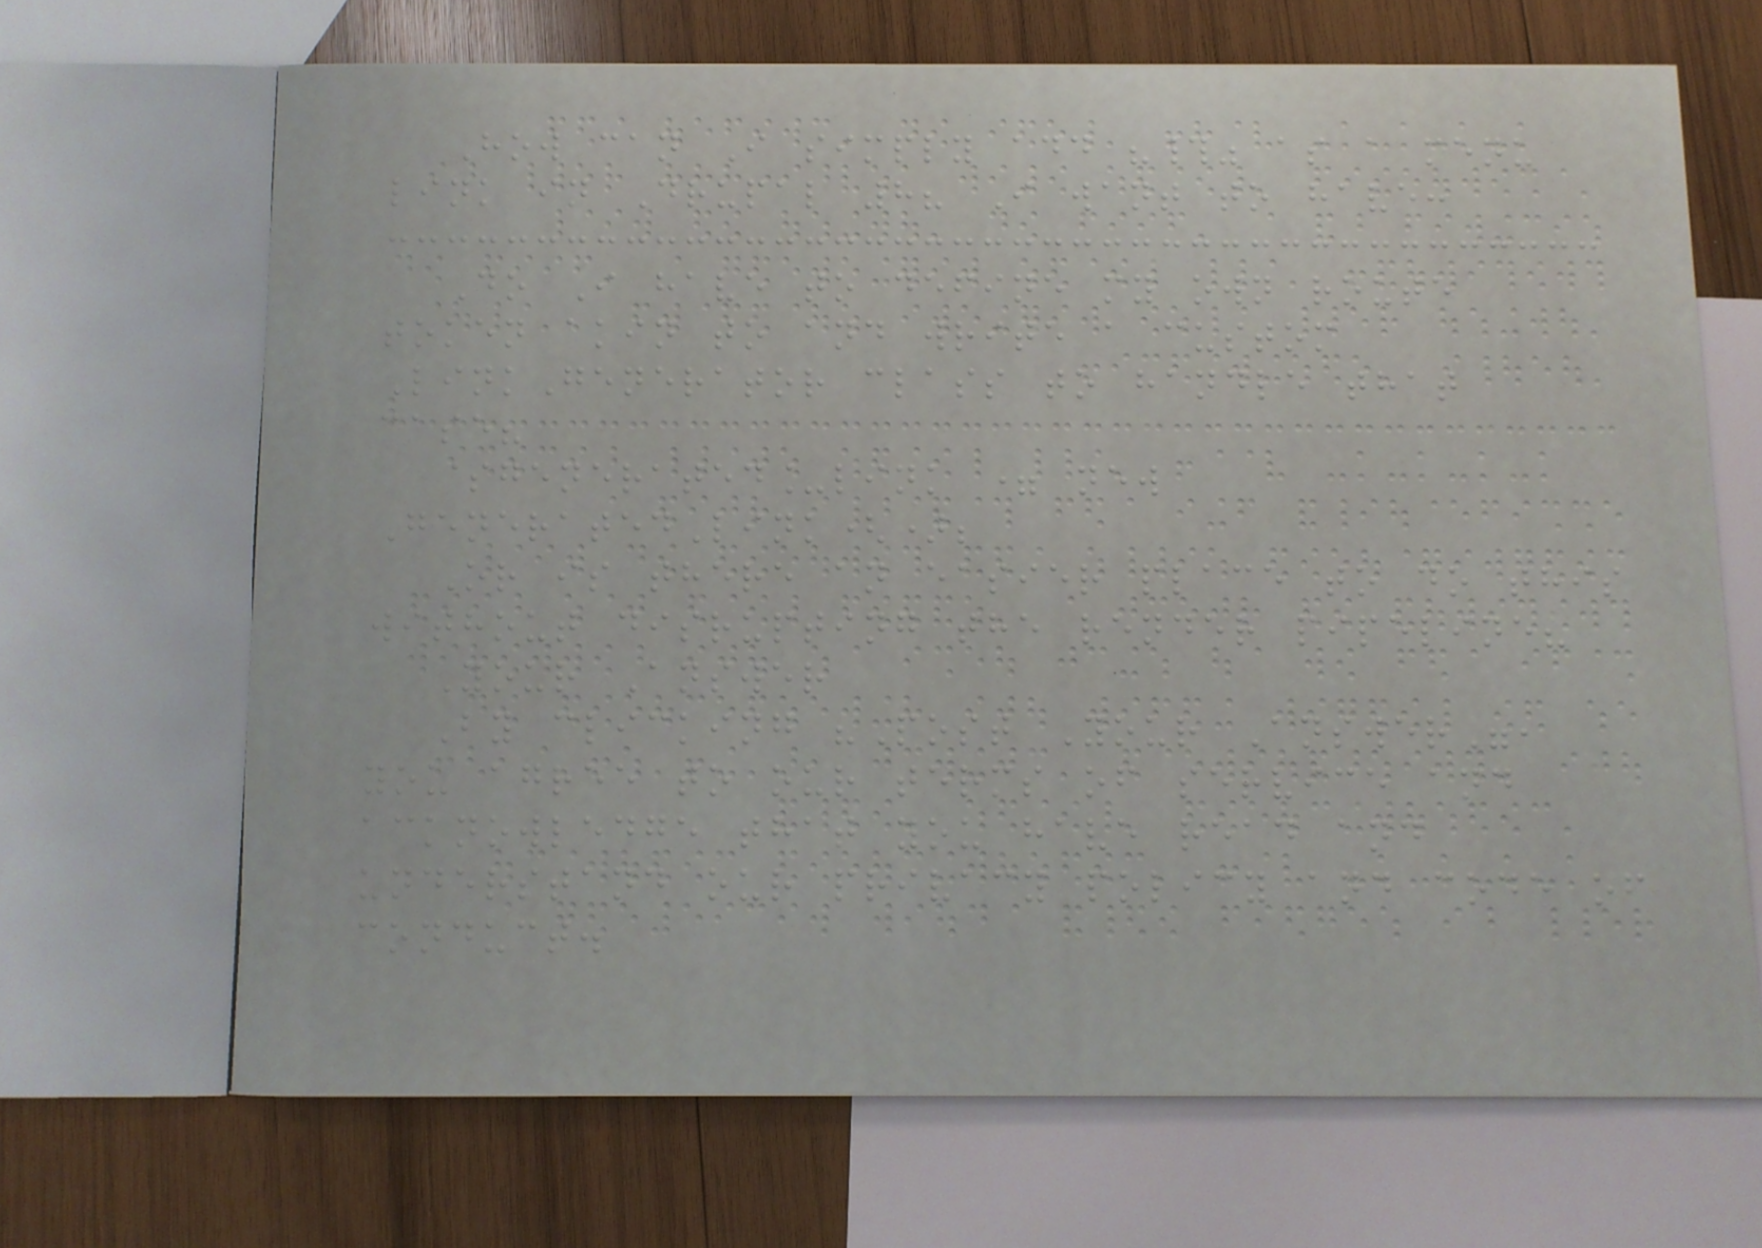How can I simply add "#" as a menu
link in Drupal 8? I want to have:
Do I have to define my own route
token akin to and write a custom
LinkGenerator class to handle that
case?
$generated_link = new
GeneratedLink();
Or is there an easier place to do this
without disrupting the render pipeline?
Your Answer
By clicking "Post Your Answer",
you agree to our terms of service and
acknowledge that you have read and
understand our privacy policy and code of
conduct.
